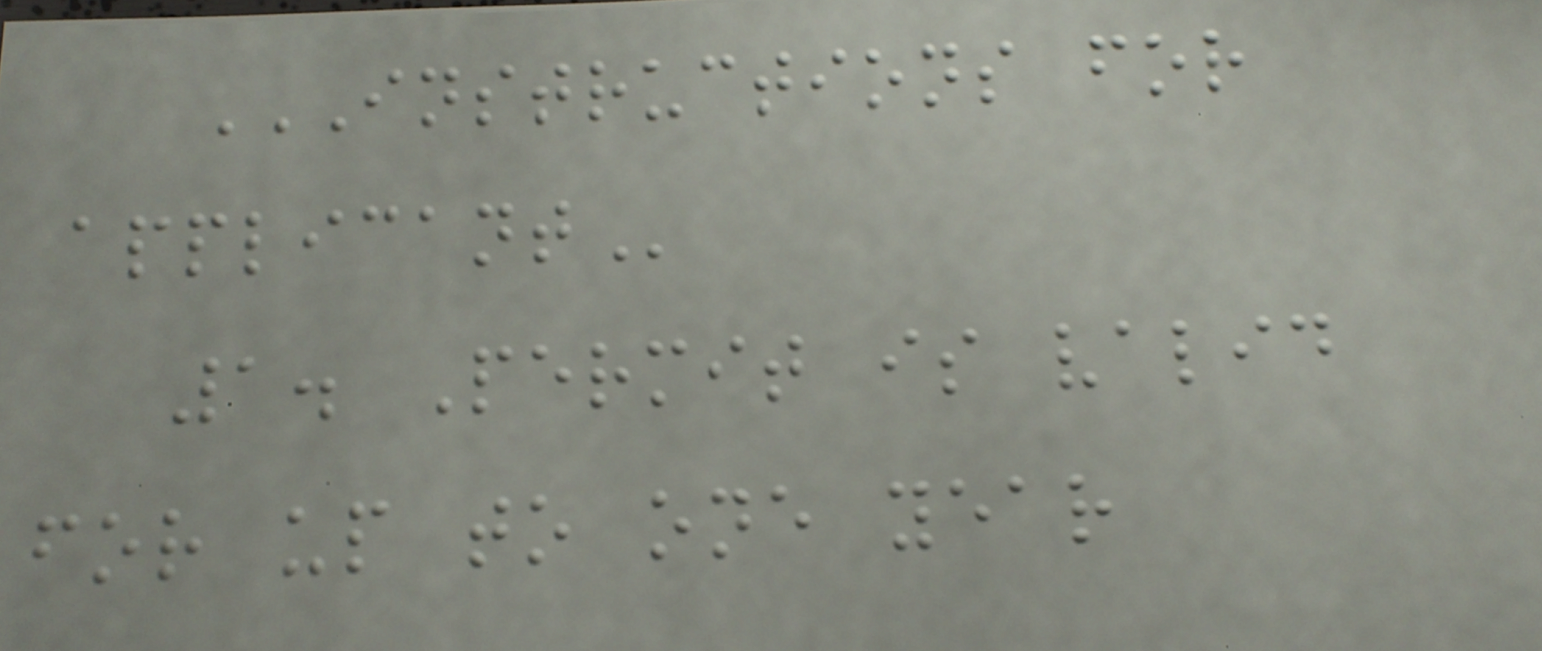INSTRUCTIONS FOR
APPLICANT
1. Permit is valid
for up to one year
